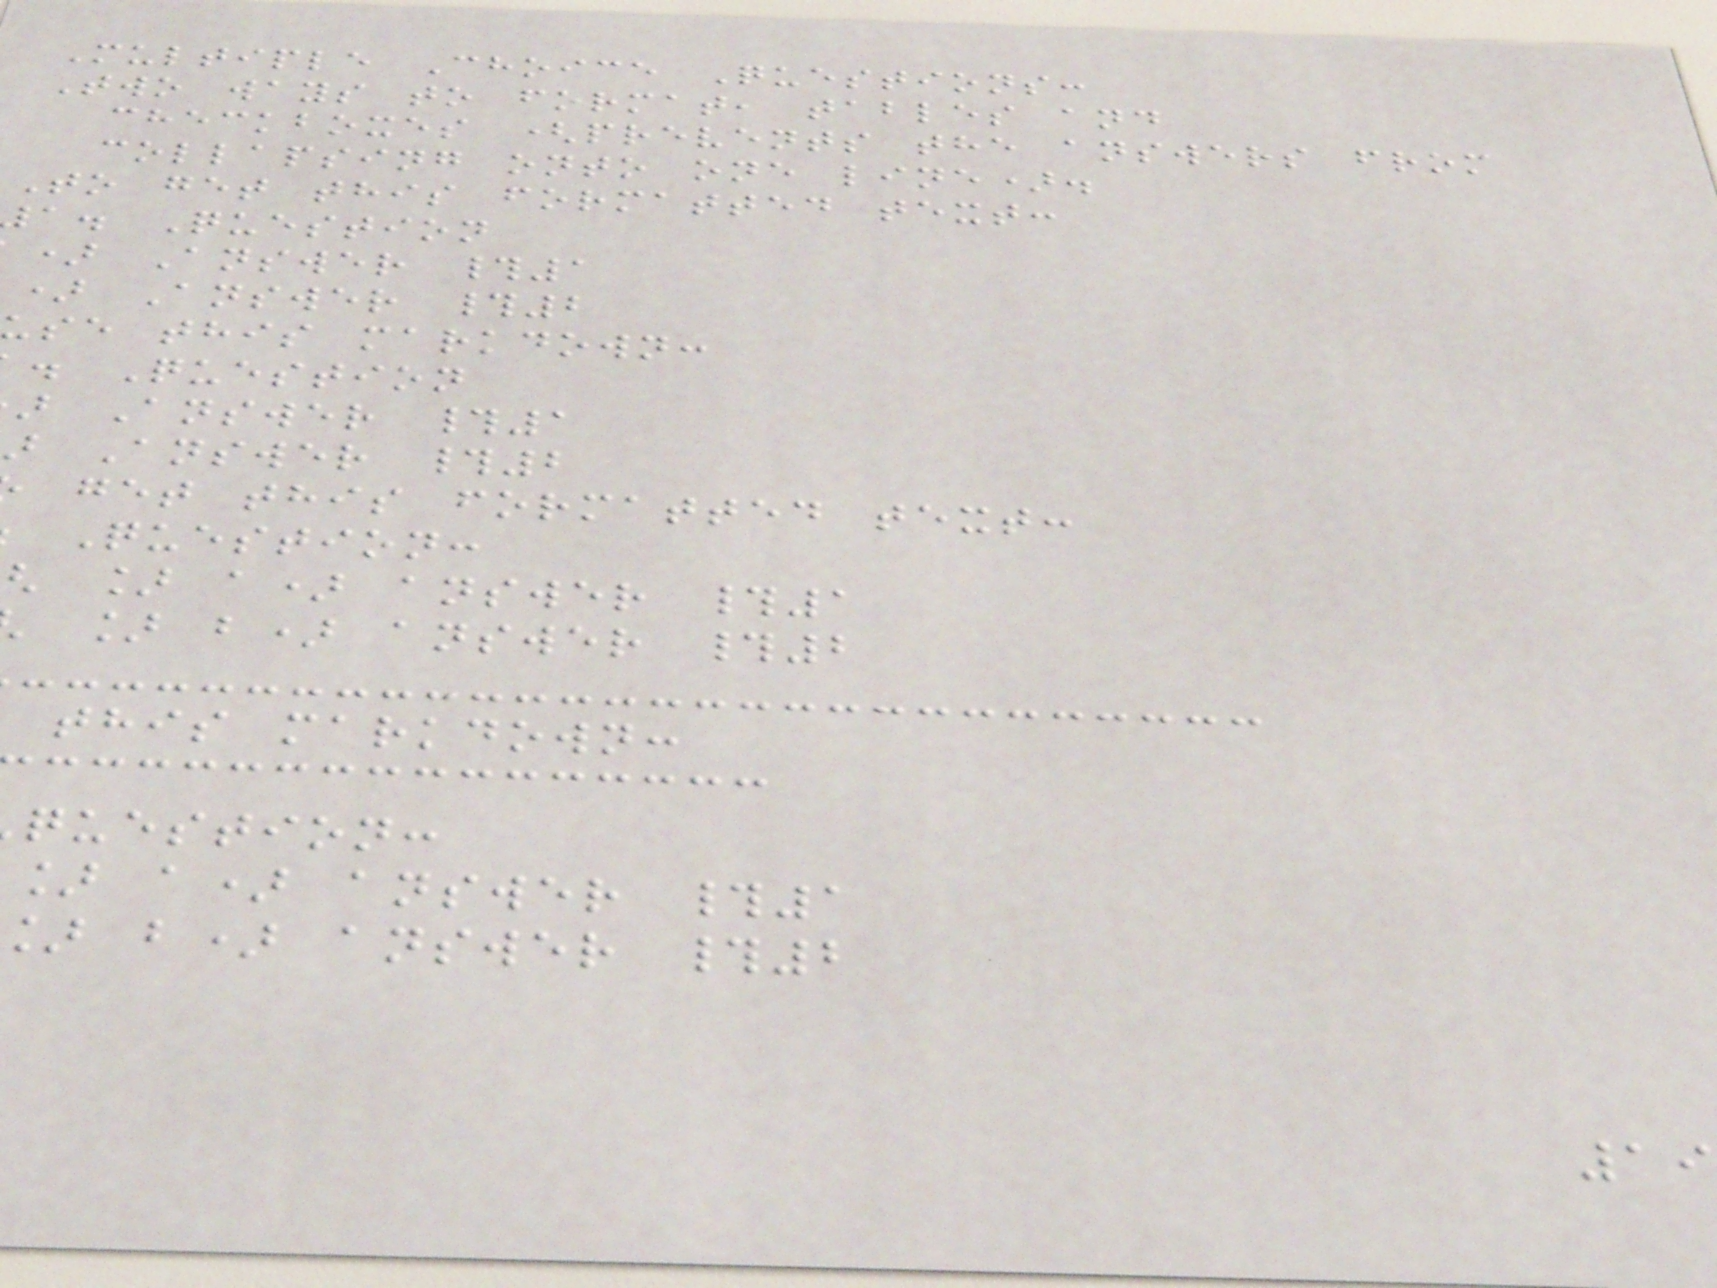Multiple Choice Questions:
Two ways to format, tables and
checkboxes (prevents the answers from
collapsing onto one line).
To get this formatted text:
a. Question
) Answer #1
) Answer #2
use this markdown:
. Question
Answer #1
Answer #2
get this formatted text:
Question:
] a) answer #1
] b) answer #2
this markdown:
question:
] a) answer #1
b) answer #2
